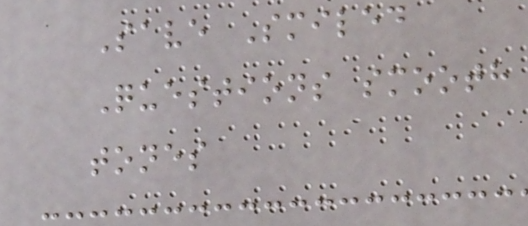Save Smiled
Questions smooth
tones
